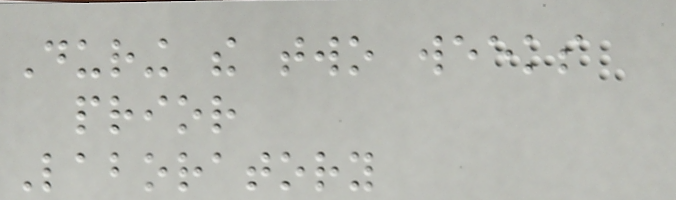During the two weeks
prior
Laboratory
